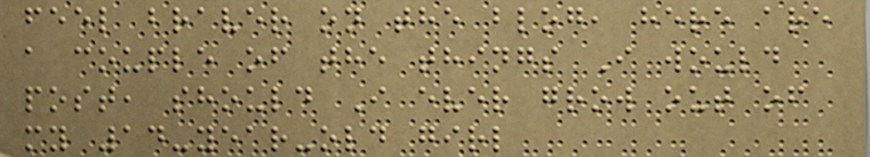feel braver on the blog, here are
a couple of the things I would
post, should I ever grow out of
my 14-year-old girl
